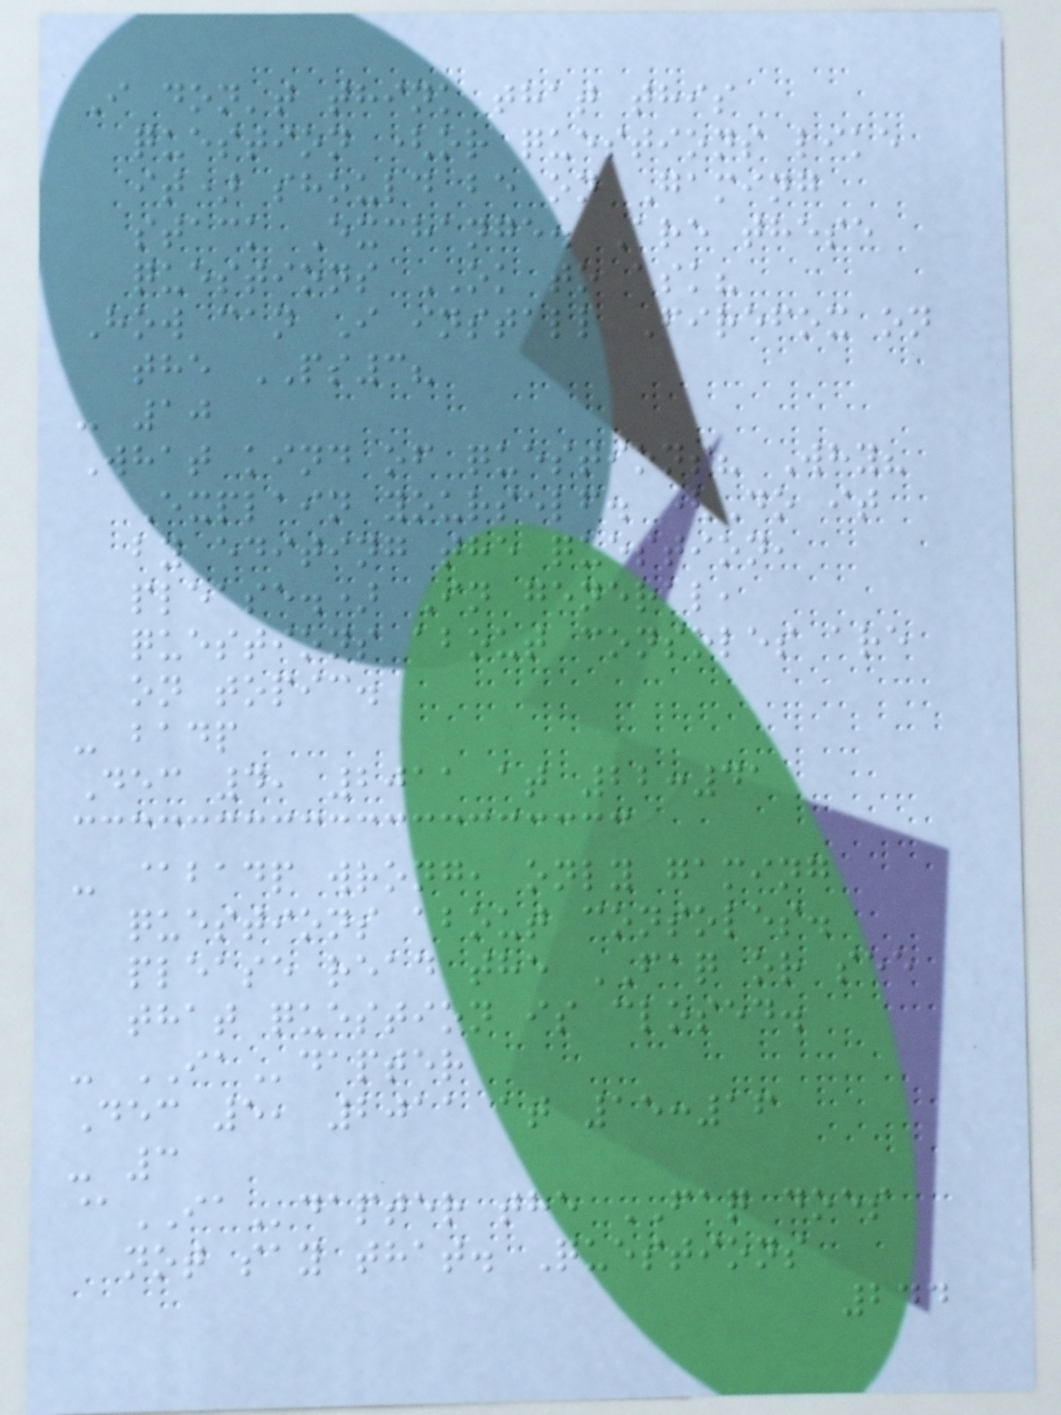I don't think that this
question (or questions like
it) should be on Gaming
stack Exchange. Are these
questions OK to ask?
How can I install Firefox on
the PS3?
- 10
What kind of questions? Why?
Explain yourself. (Do it
by editing the question,
please.) In general,
questions about consoles are
on topic.
- badp
Dec 4, 2011 at 22:41
- @badp wrong, only gaming
questions about consoles.
please read the FAQ or see
that question is closed.
- IAdapter
Dec 5, 2011 at 15:16
- 3
@IAdapter the FAQ does
not say that. Questions
244
